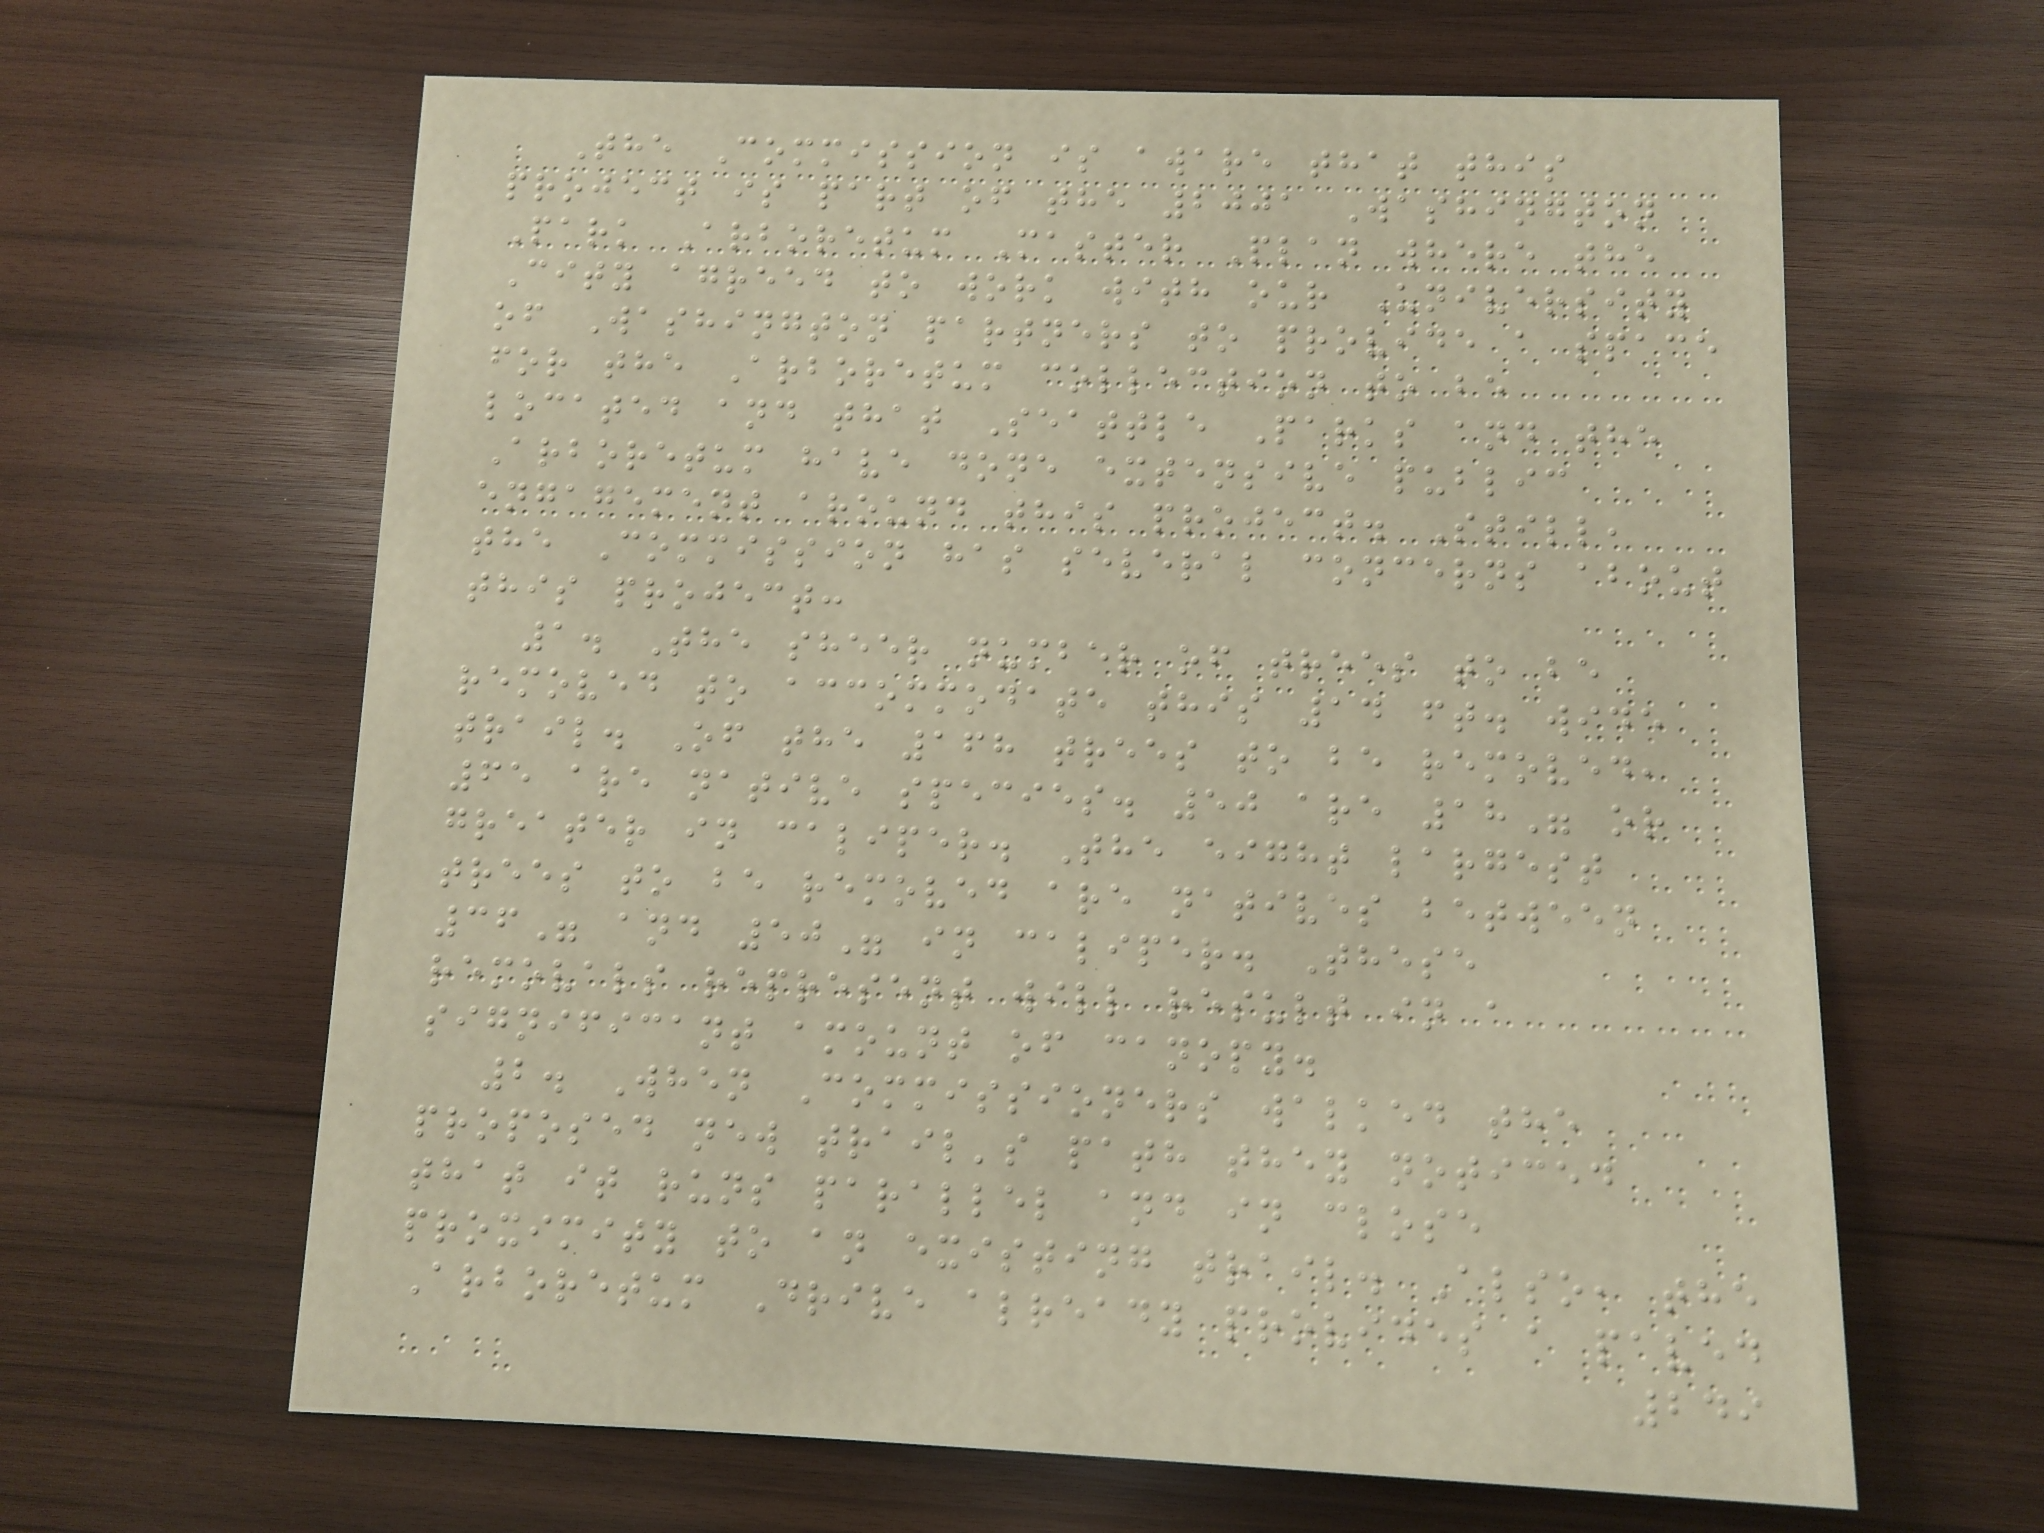The Commission is aware that this
project is part of the 2001 Washington
Park Arboretum Master Plan where the
City agreed to work with our University
of Washington partners to provide a space
for the Arboretum collection to be
located and that Seattle Parks and the
Arboretum have done extensive public
engagement around this project. Still,
the Commission has several concerns about
this project:
1. The sheer number of trees to be
removed to accommodate this 14 ft. wide
trail. Of the 168 trees to be removed,
65 are native species. 50 are 18" or
greater in caliper. The eight largest
trees to be removed are natives between
36" and 50" in caliper. These
removals represent will result in a
significant amount of canopy.
2. When Commissioners walked the
proposed new trail's path they noticed
that it runs parallel and in close
proximity to an existing trail. Also, the
Arboretum Drive already provides a paved
249
